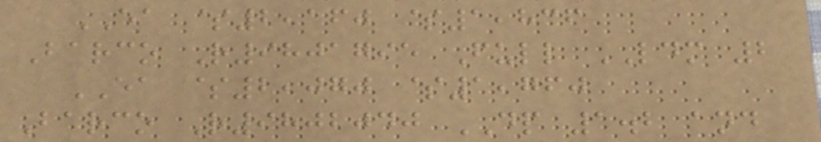EA $2,160 $1,836
Barco R9801795 Full LDM 2
EA $2,070 $1,760
Barco R9802040 DP 1.2 and
